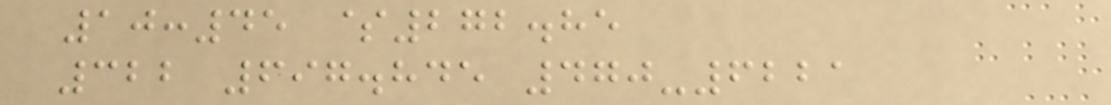10:45 $272.85
322 697.845 470-6221
